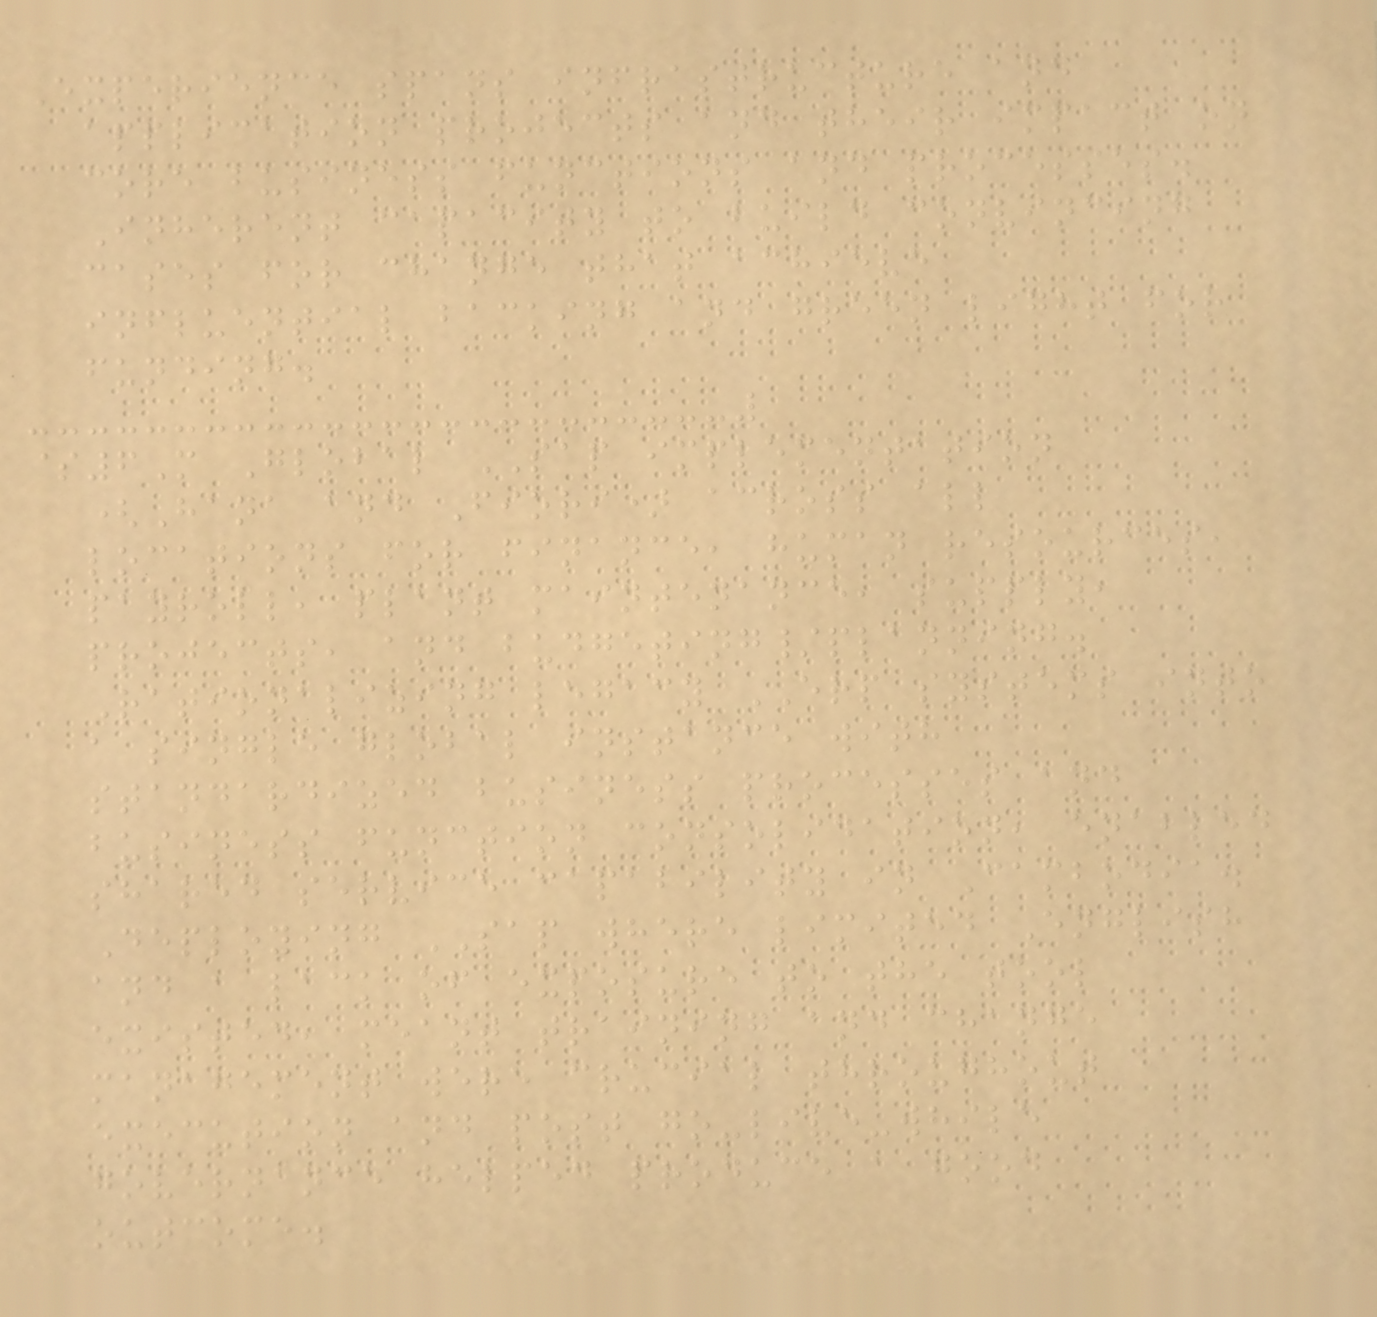Experience spans infrastructure and
application projects and their impact on
core business functions and processes.
Inherent capacity to build convincing
cases for change that achieve
influential backing and green light for
funding.
$6M Global SAP implementation
(Hana and Fiori) across all
locations for finance, human resources,
payroll, plant maintenance, supply,
projects, and budgeting/planning.
Rationalizing legacy ERP systems into
a single global instance with
standardized business processes and
business function consolidation, enabled
shared service capability in Cambodia.
Deploying SAP where limited English
and a lack of exposure to the tool
existed, meant training and change
management were crucial throughout
execution and post go-live-while
governance helped produce a good
outcome.
